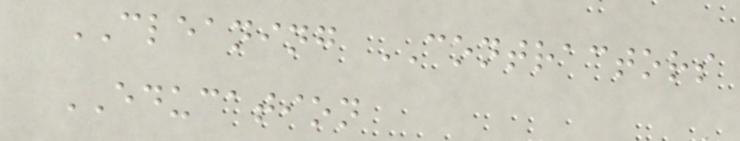CLEANING CONTRACTORS
EDUCATION
